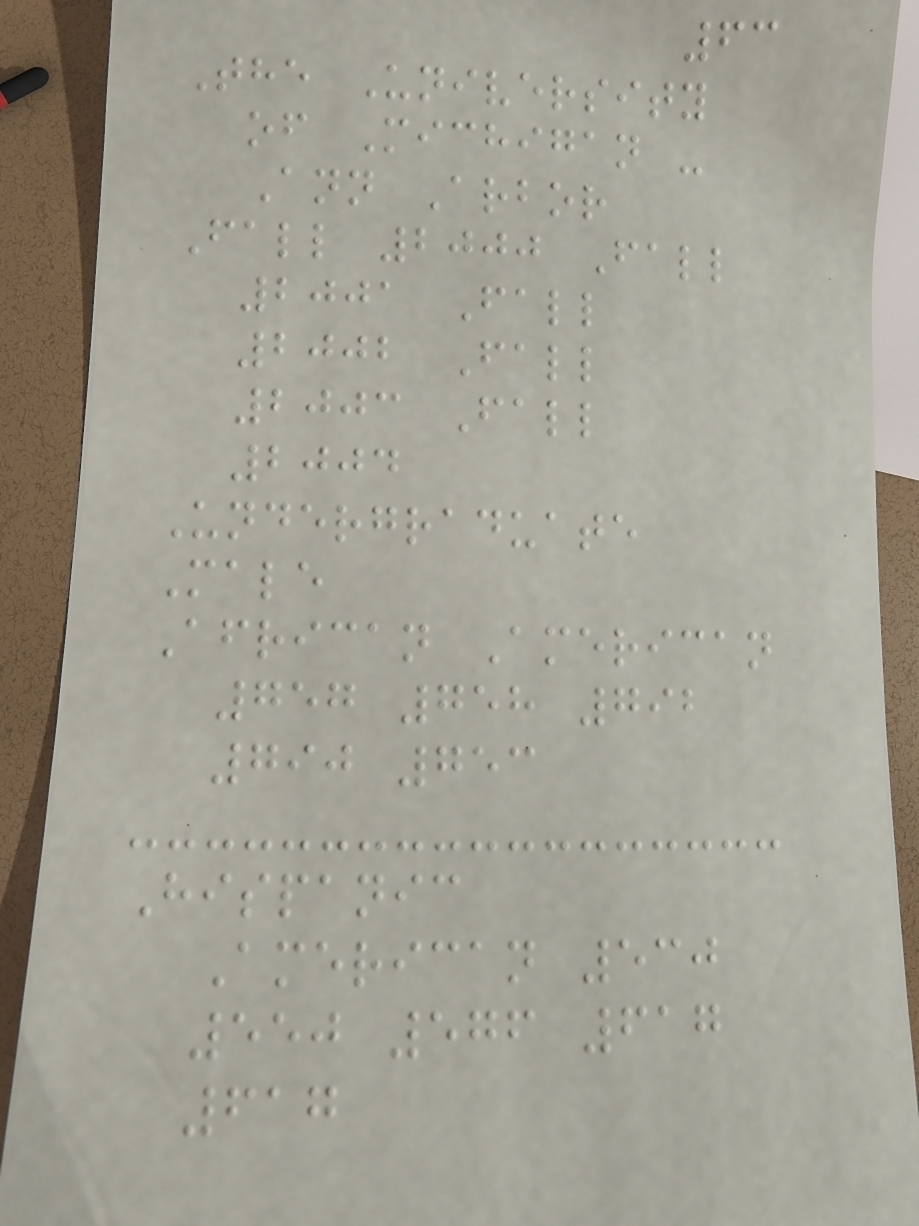63
The University
of Michigan -
Ann Arbor
Fall 2000 Fall
2001 Fall
2002 Fall
2003 Fall
2004
Undergraduate
Male
African American
757 758 792
790 753
Hispanic
American 530
550 576 617
617
